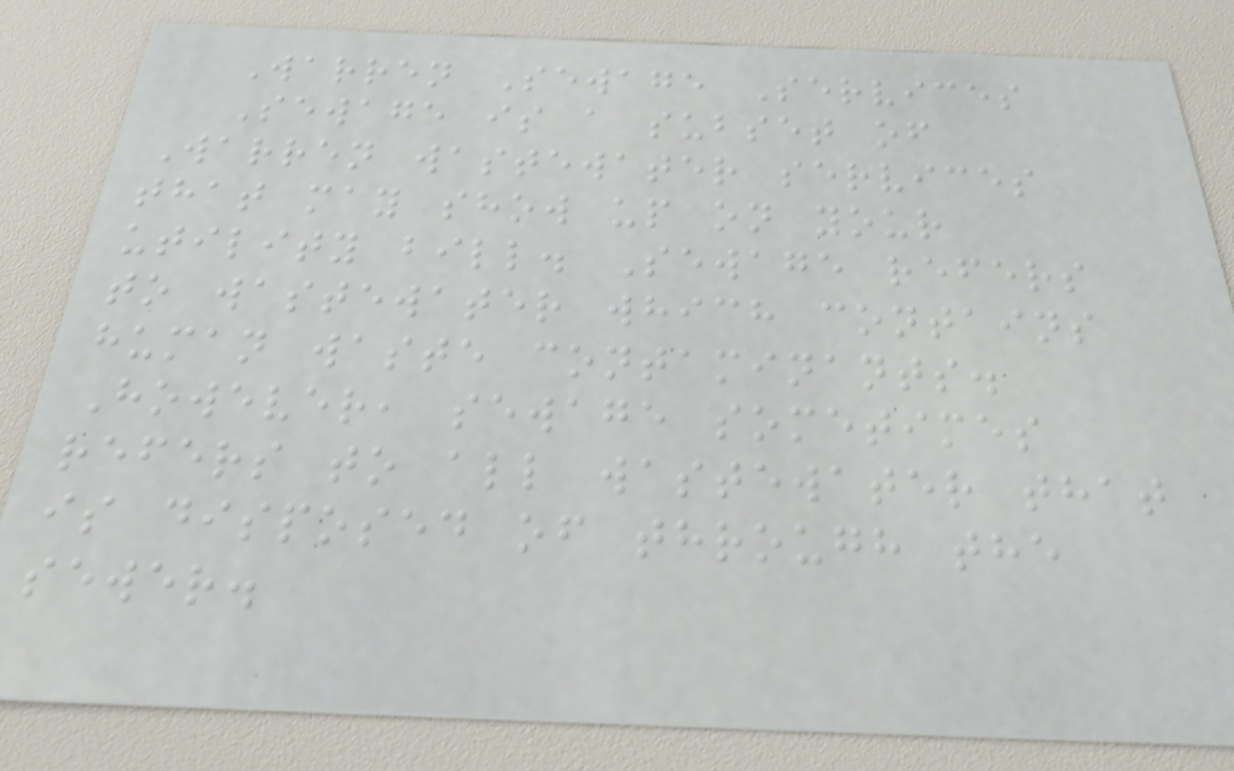Warren Sewage Services
Sewage is a subset of
Warren wastewater services
that may show up on your
utility bill. Sewage refers
to wastewater which contains
human waste contaminants.
However, sewage sometimes
refers to all wastewater that
is disposed of through the
sewer.
